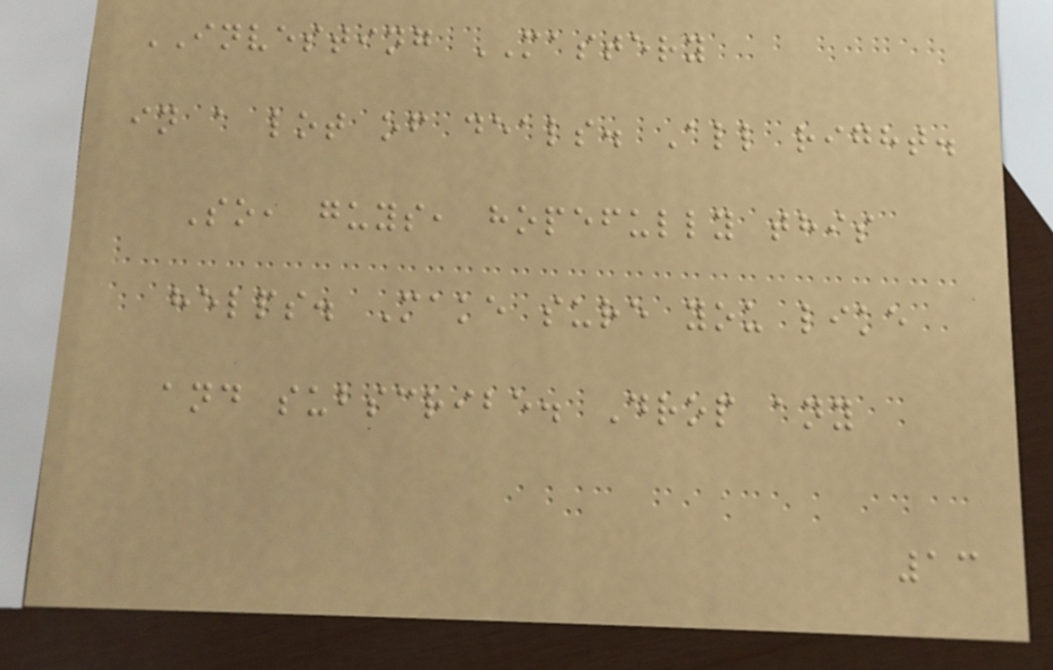INVESTING MASTERY
in a lot of deals. All right.
So, guys, hopefully this
helps. Make sure you like
and subscribe. Drop any
13
